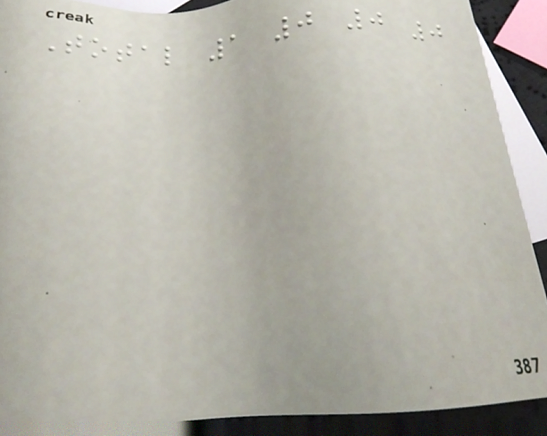Total 1 0 0 0
